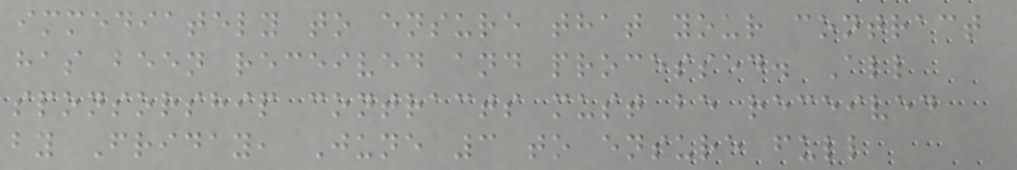immediately to ensure that your contract
has been received and processed. All
sponsorship contracts must be received
by Friday, June 3 to ensure full
